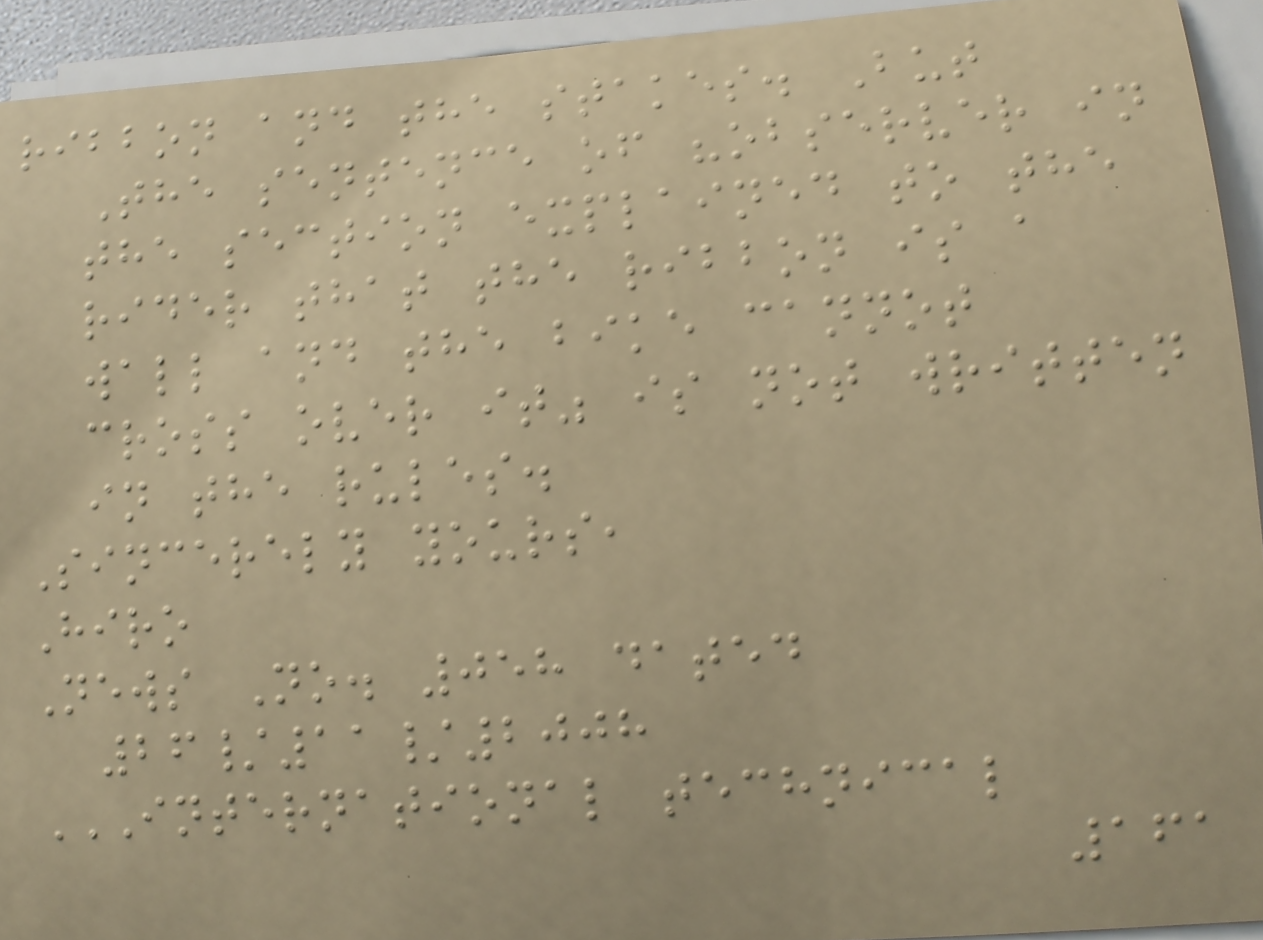ribbon and the stakes. But
The sentence of "observer in
the section explained to the
rider that the ribbon is a
wall and the bike cannot
cross over it" is not written
in the rules.
Sincerely yours,
Hiro
News No. 058 dated
26/11/2008
INTERNATIONAL TECHNICAL
161
